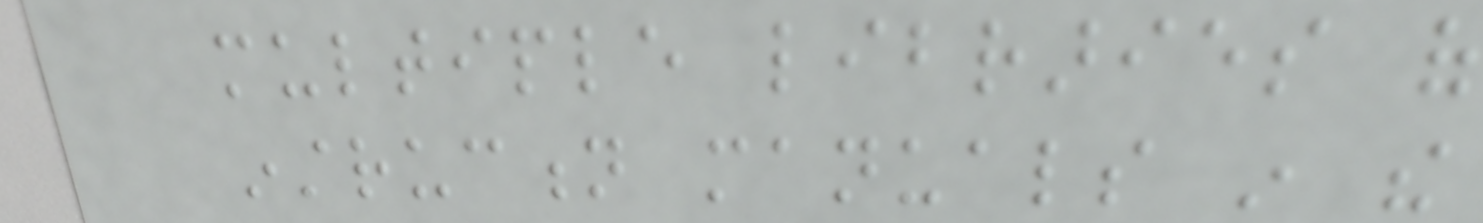multiple libraries of
instruction manuals in the
